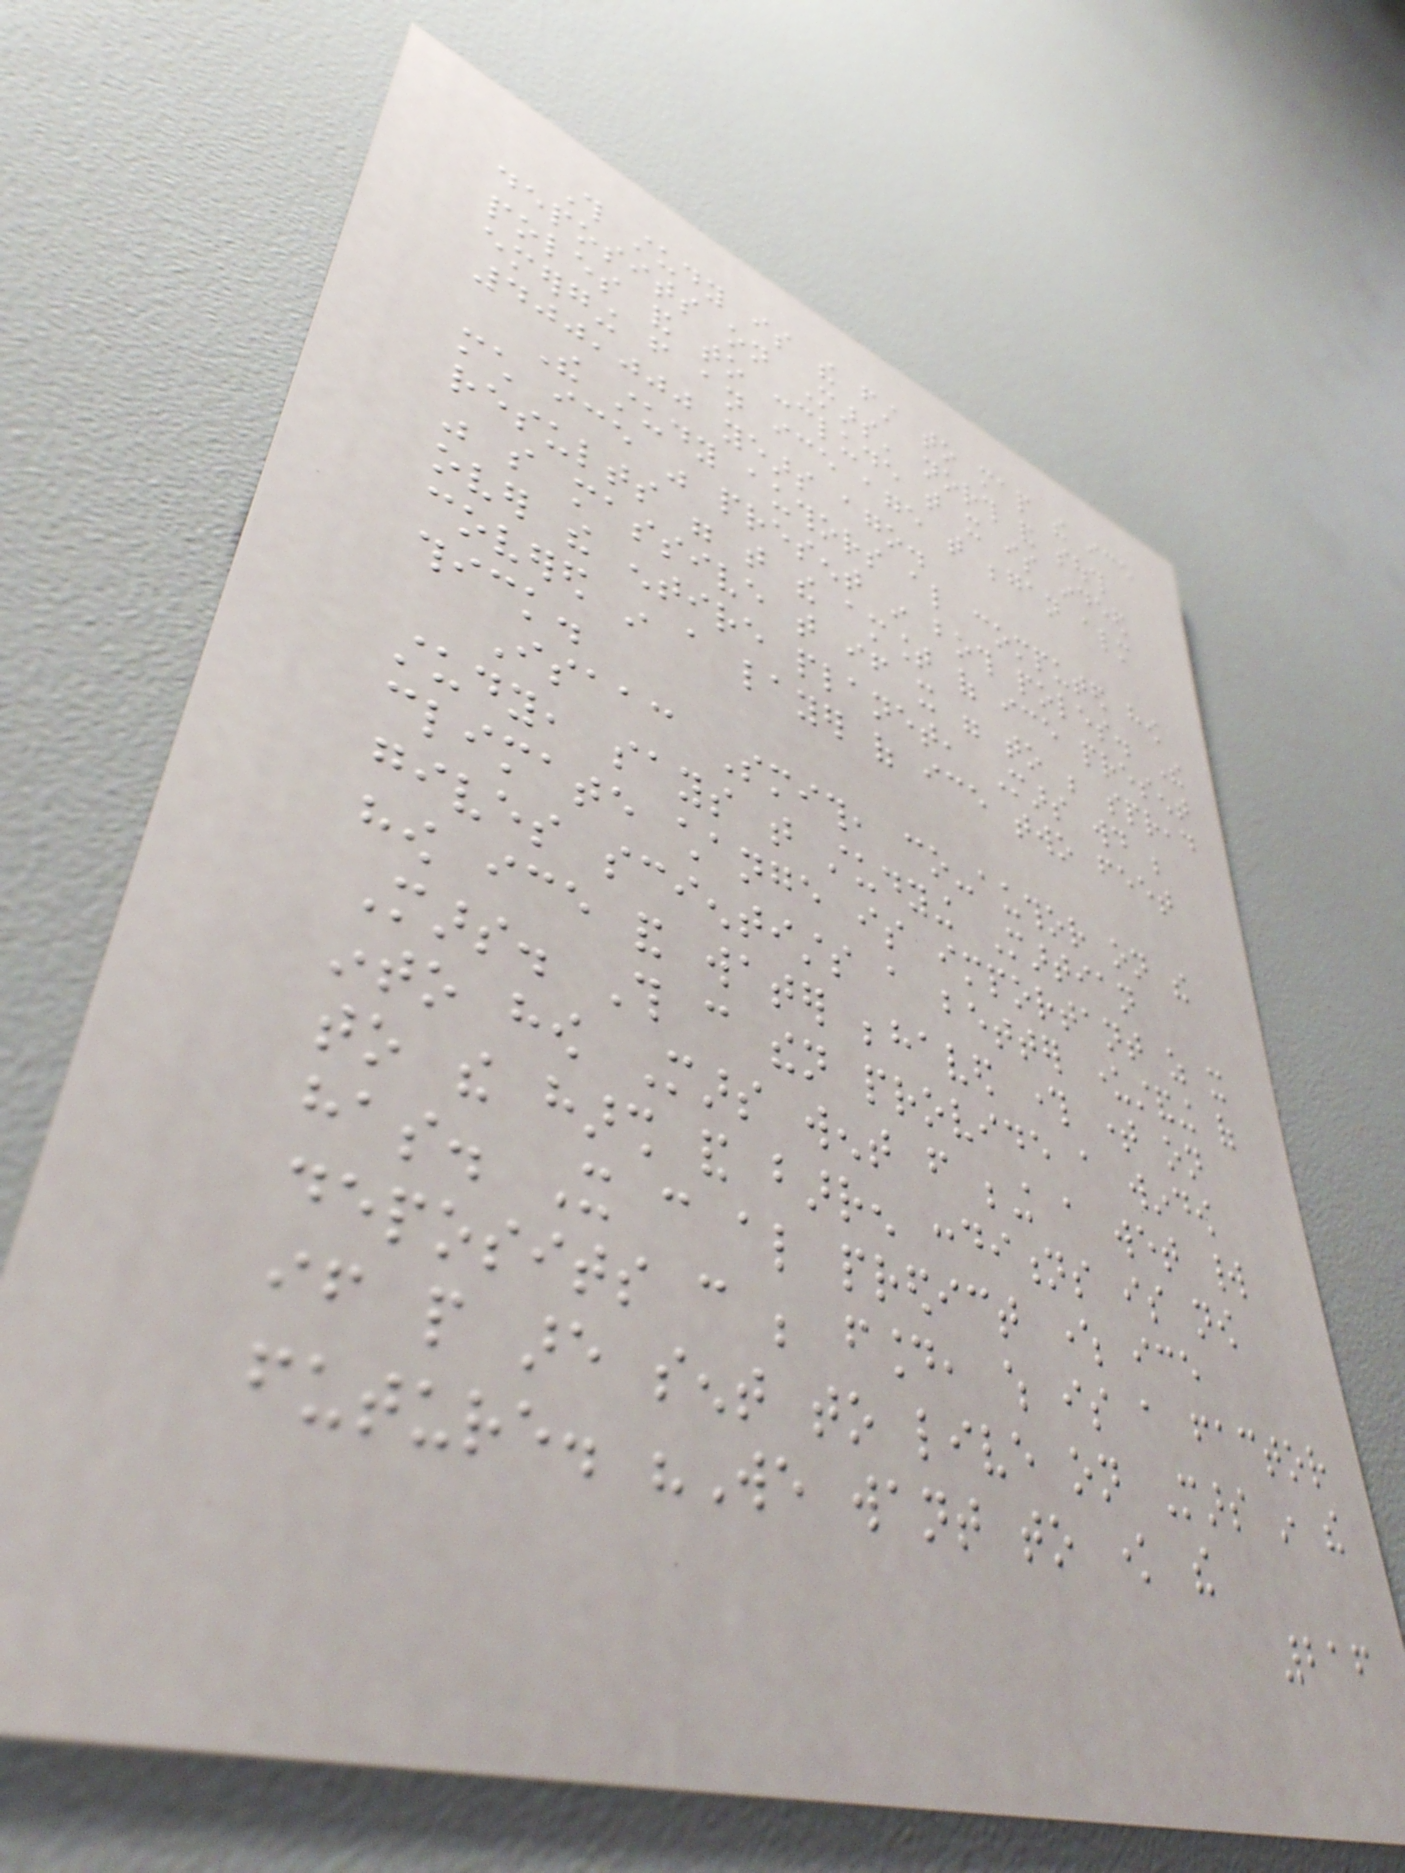This study is the first to map the ice
deposits on Mars' north and south
poles and to conclude that it is indeed
emerging from an ice age that began almost
400,000 years ago.
The study authors also computed how
much ice was present in both poles. The
results were that the amount of ice present
was so massive that if it were to be spread
over the entire planet, Mars would be
covered in a layer of ice two feet
thick.
Isaac Smith, co-author on the
study, says that studying Martian
climate change is important as it
gives scientists a better understanding of
how ice and water behaved through time on
Mars. This can then provide a window
into how Mars went from being a wet world
to the harsh and barren conditions is now
has. It can also predict where ice
deposits can be found, which is a factor
if people are sent to live on Mars in the
future. "We want to know the
216
